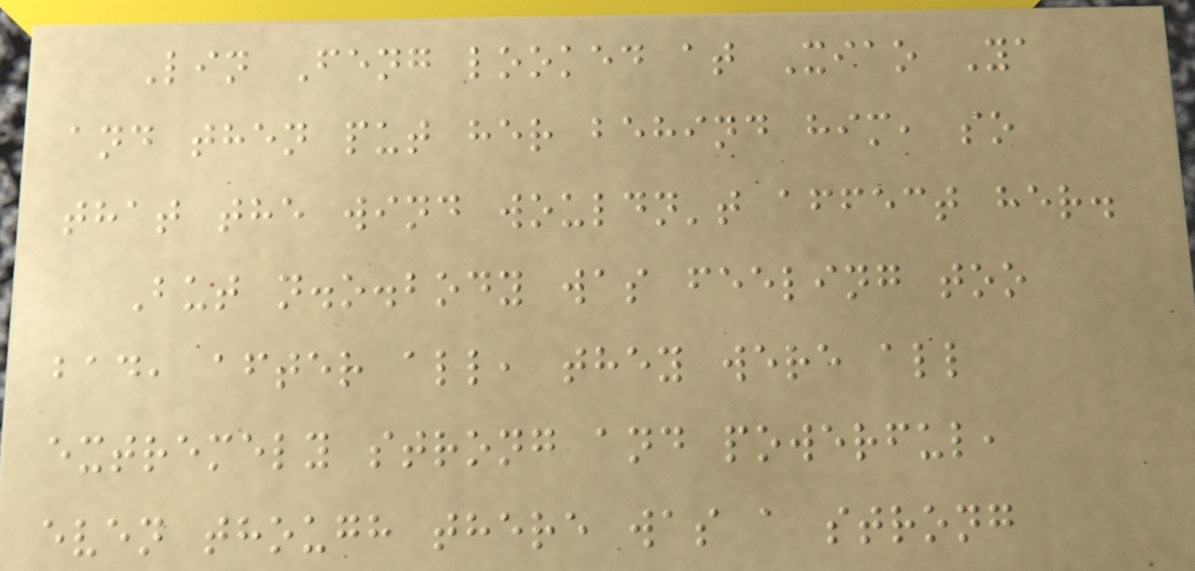Lin Feng looked at Xiao Ya
and then put her behind him, so
that the wind wouldn't affect her.
But n.o.body was feeling too
bad, after all, they were all
extremely strong and powerful,
even though there was a strong
